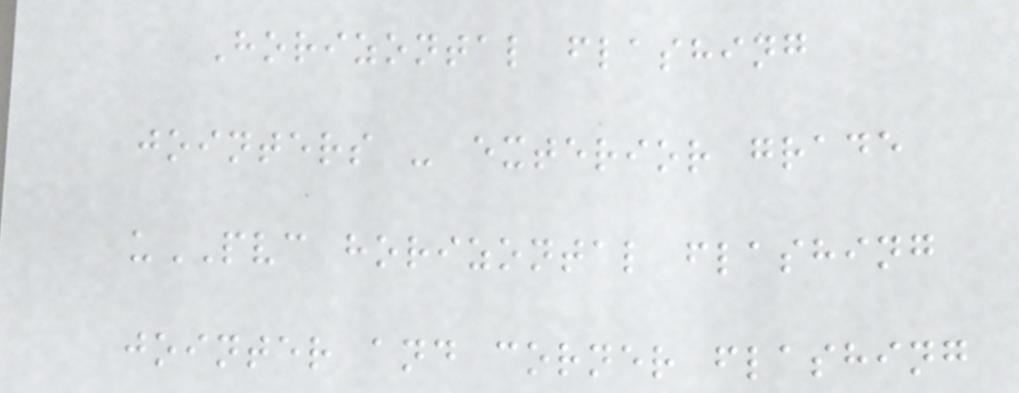Horizontal flashing
jointers - exterior grade
uPVC horizontal flashing
jointer and corner flashing
